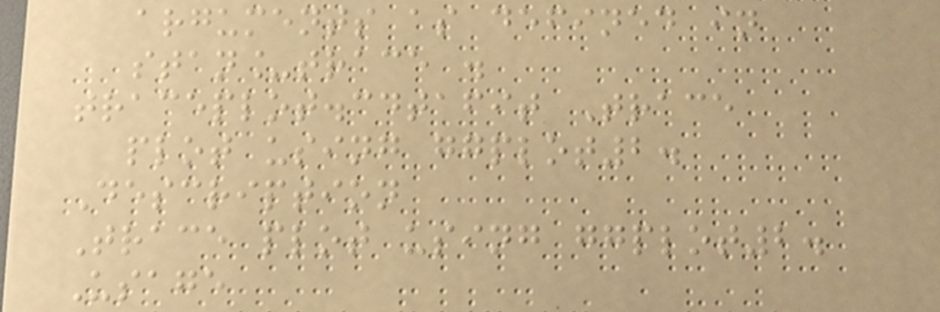arguments as defined in
stan_trace .
traceplot.cdtafit Trace
plot using ggplot2.
Description
Trace plot using ggplot2.
Usage
